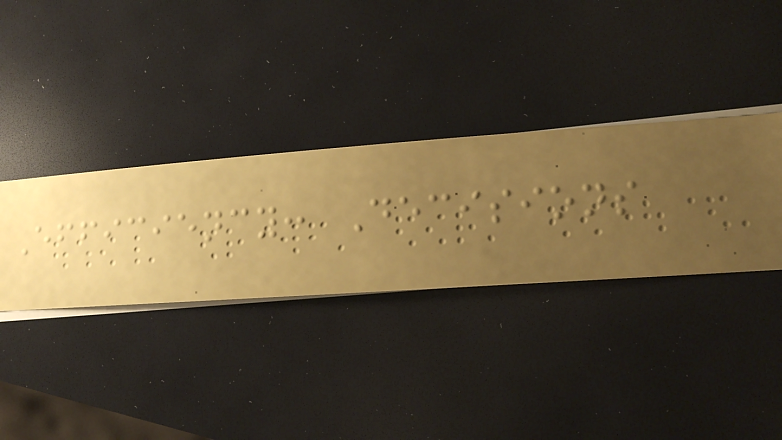Efficiency: Decisions
